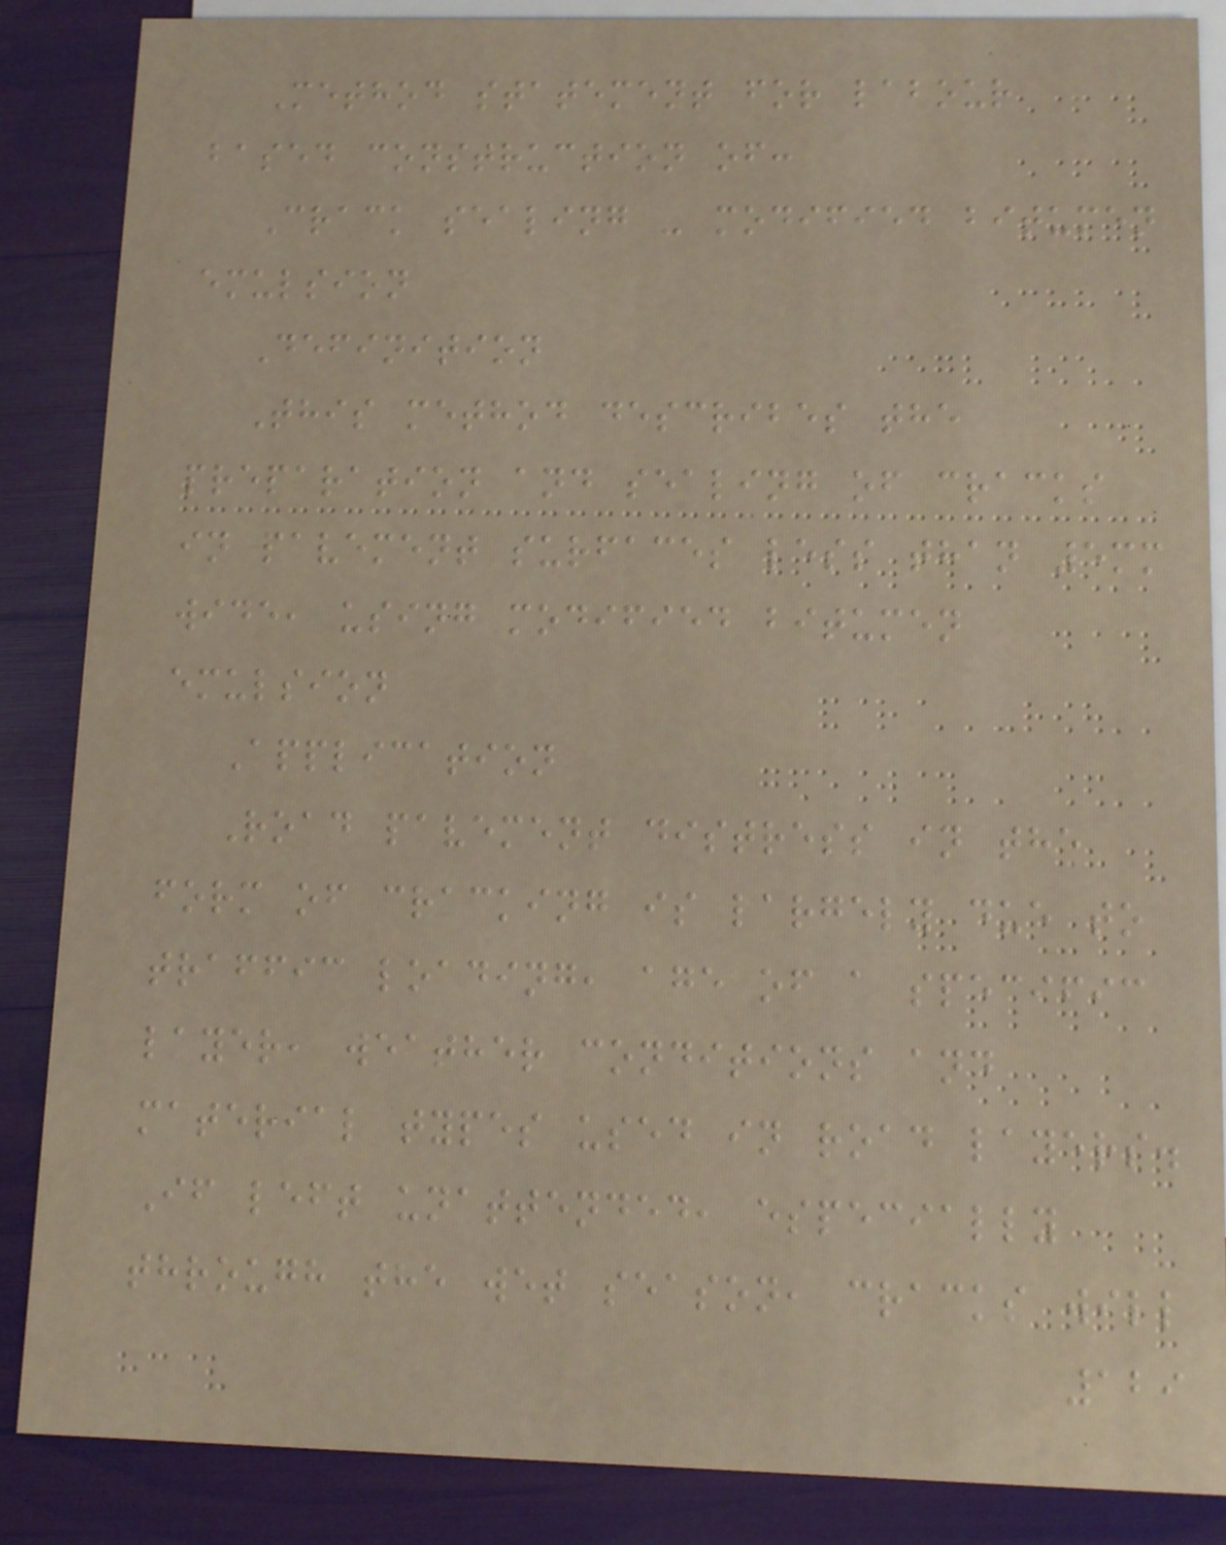Method statement for labour
based construction of:
Crack sealing - modified bitumen
emulsion
Definition
This method describes the
preparation and sealing of cracks
in pavement surfaces less than 5mm
wide, using modified bitumen
emulsion
Application
Road pavement distress in the
form of cracking is largely due to
traffic loading, age of a specific
layer, weather conditions and
material types used in road layers.
If left unattended, especially
through the wet season, cracks will
129
